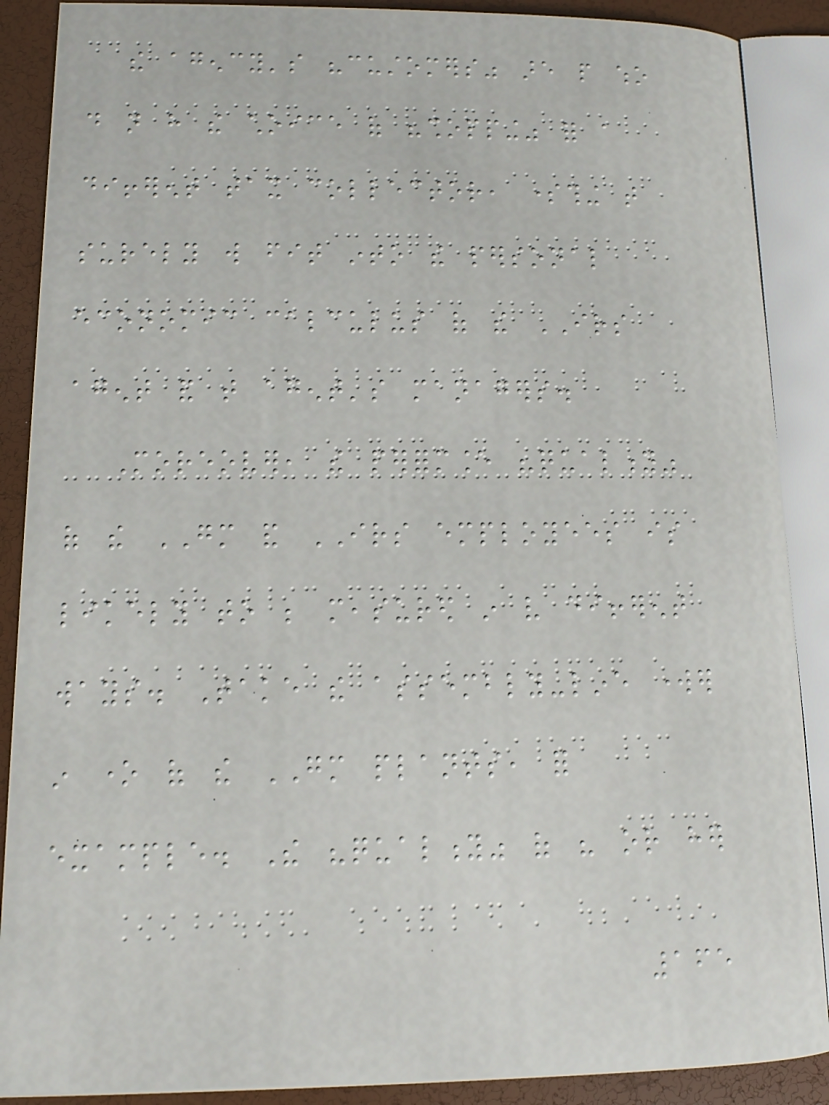the agency's "customers" are people who
do not have the choice of "shopping" for a
different tax collector, something that
surely will fit into the personal
economic calculus of the IRS
agent and that agent's managers.
Moreover, the performance "quality"
of the GM and IRS employees is
likely to be measured in very different
ways. Take the assembly-line worker
in one of the GM plants, for
example. The "quality" of his or her
165
